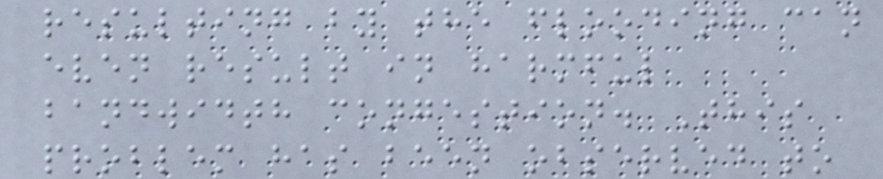resulting by the flooding can
even result in harmful
bandwidth congestion. This
problem has been observed to
